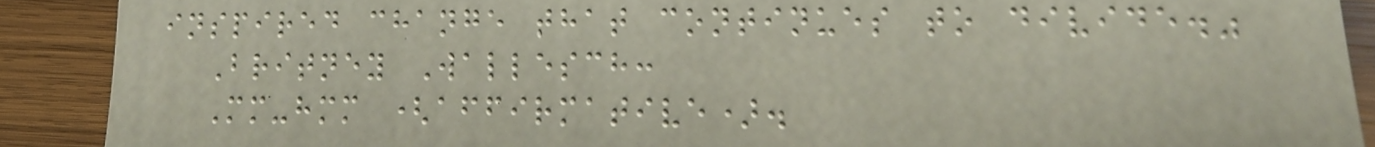inspired change that continues to divide."
Britney Wallesch:
Mm-hmm (affirmative).
